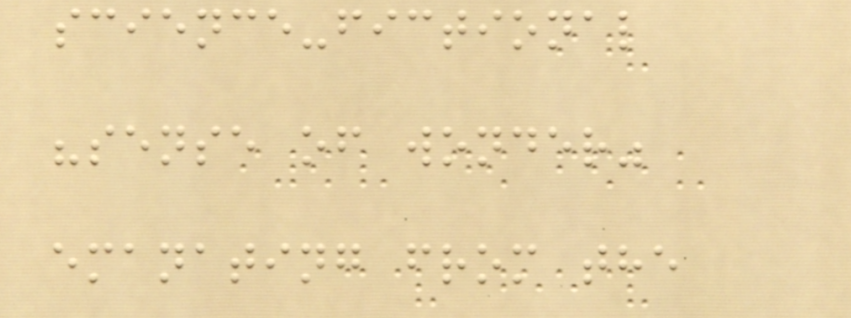science-fictional
"sense of wonder"
emanating from the
